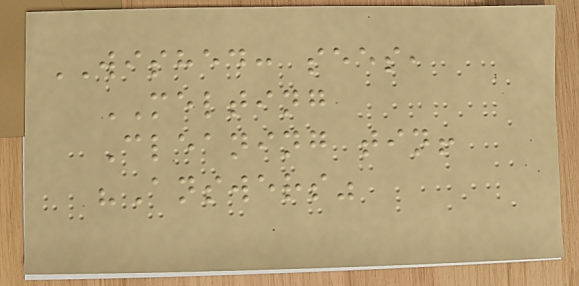WISHED: sees,
MELTING
Cleaning tin!
"Answers"
